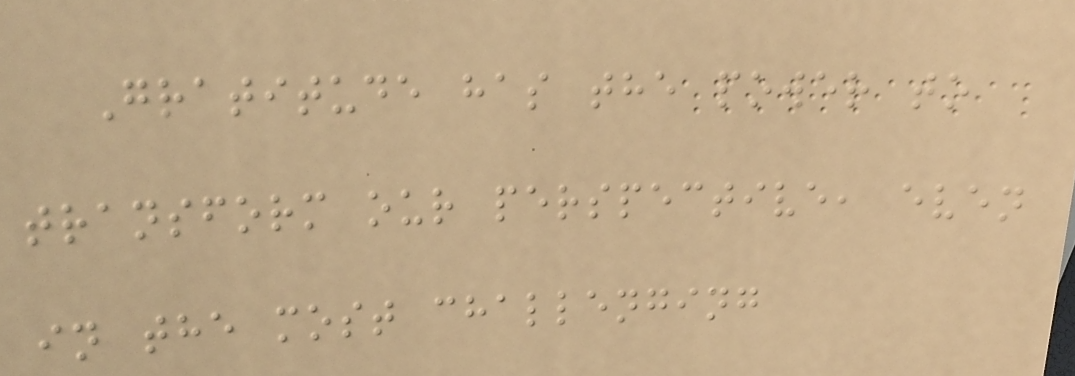Gratitude has the power to
transform our perspective, even
in the most challenging
